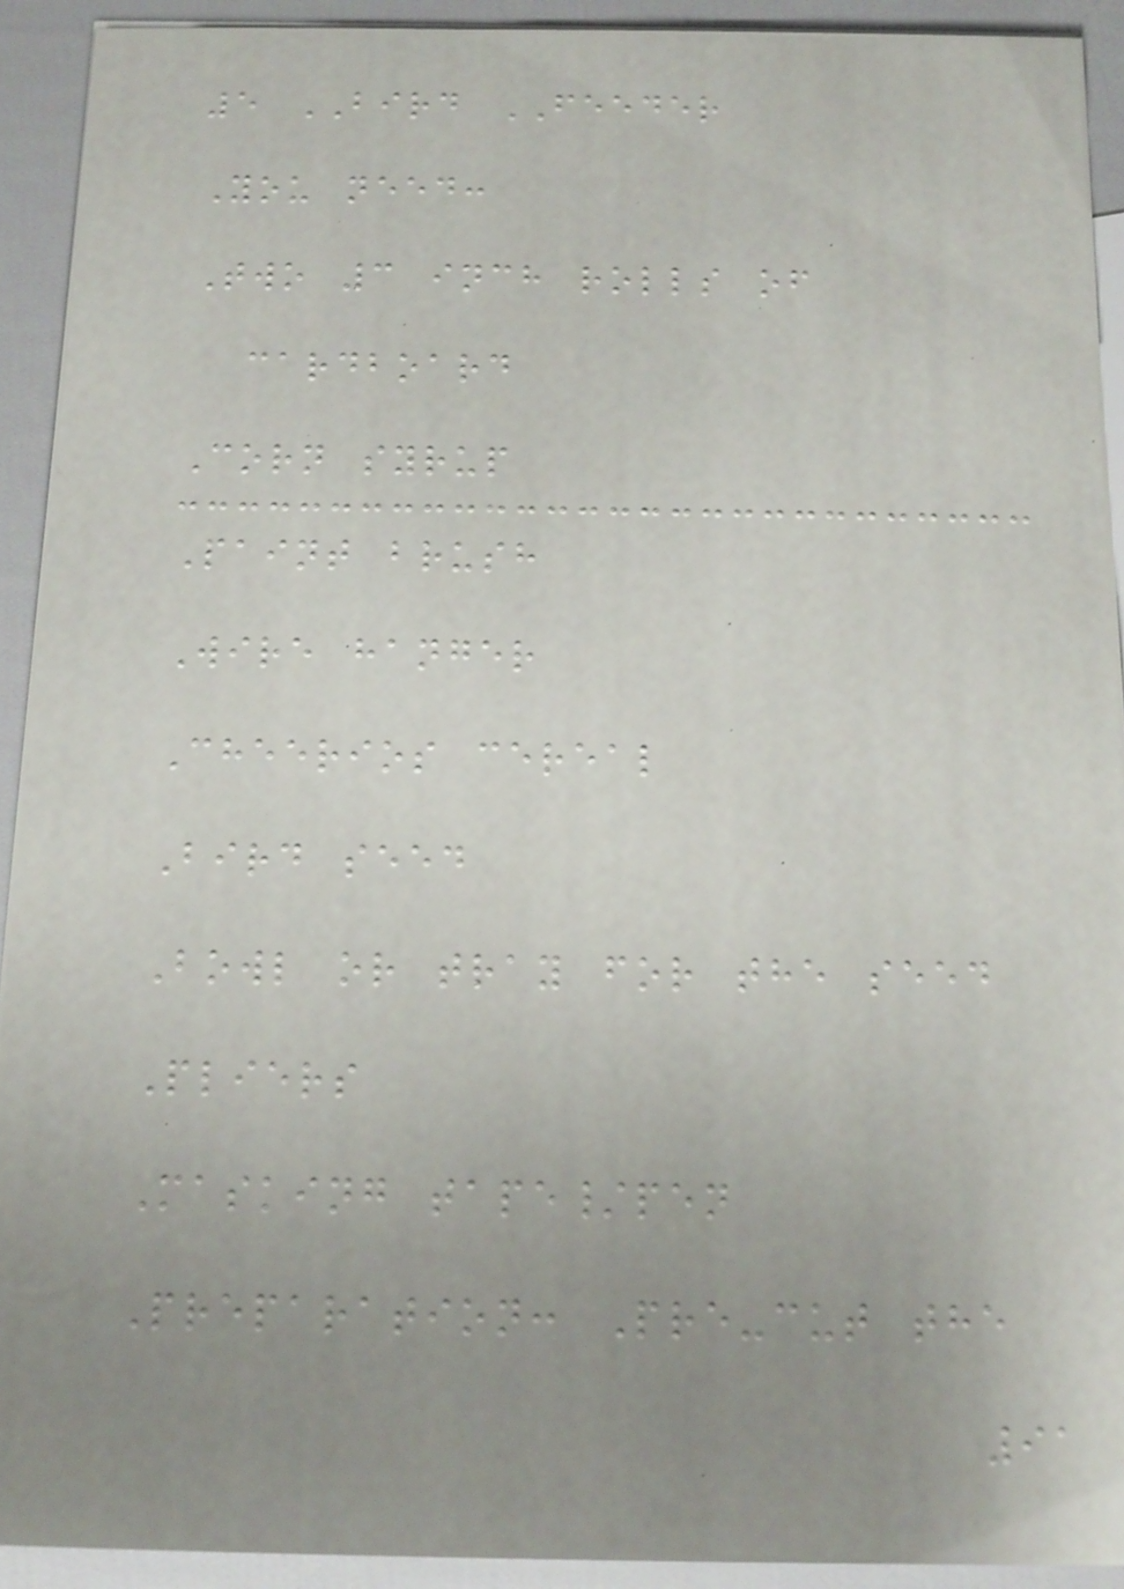5 BIRD FEEDER
You need:
Two 3 inch rolls of
cardboard
Corn syrup
Paint brush
Wire hanger
Cheerios cereal
Bird seed
Bowl or tray for the seed
Pliers
Masking tape/pen
Preparation: Pre-cut the
91
